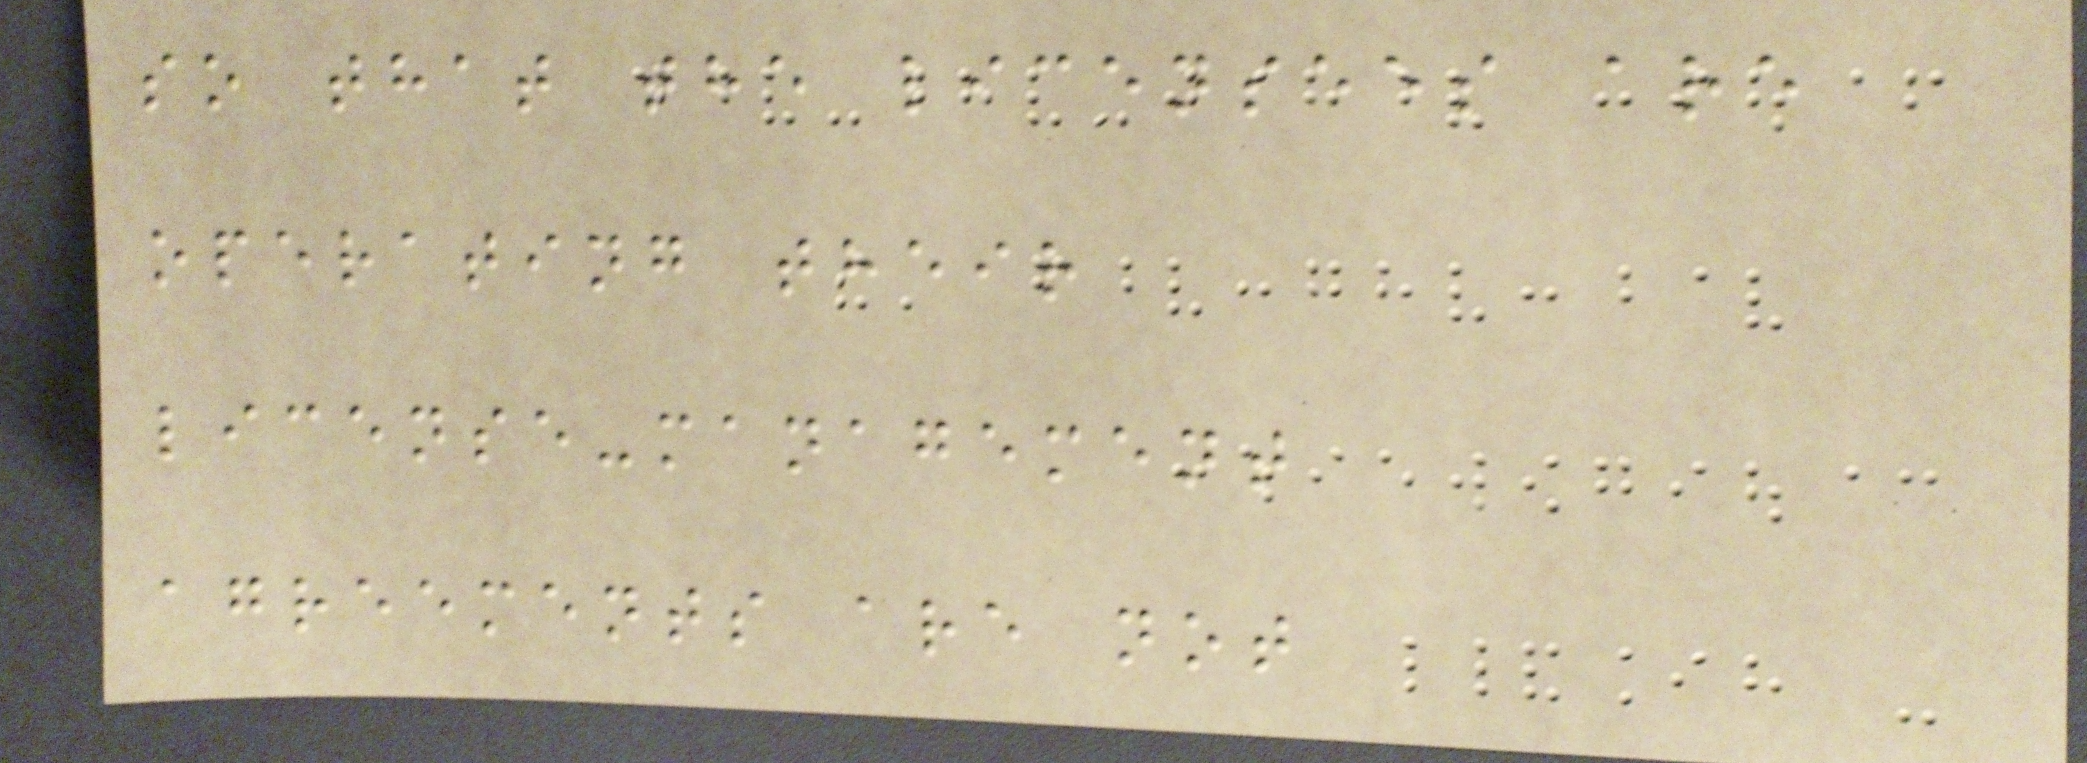so that the licensees are
operating their
license-management
agreements are not
